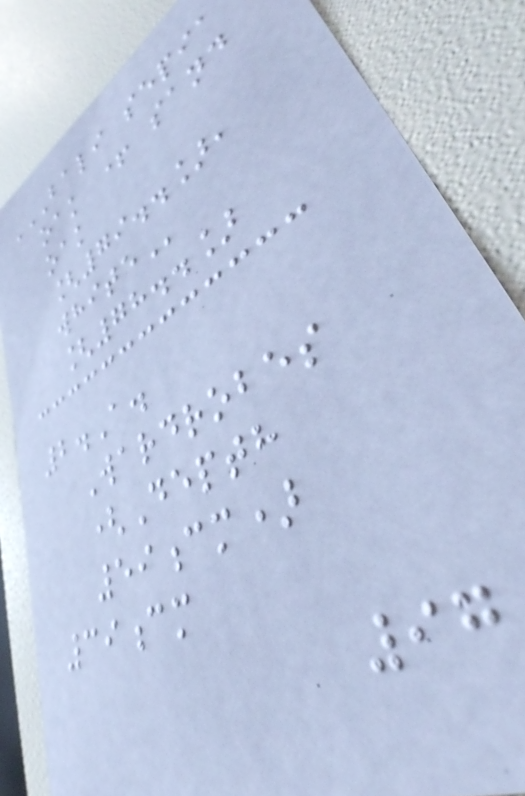BALI SEPIA
OAK + SAND
OAK
[79..],
WHITE
[78..]
2.A.
Wardrobes
(Depth
59cm)
39cm
97
